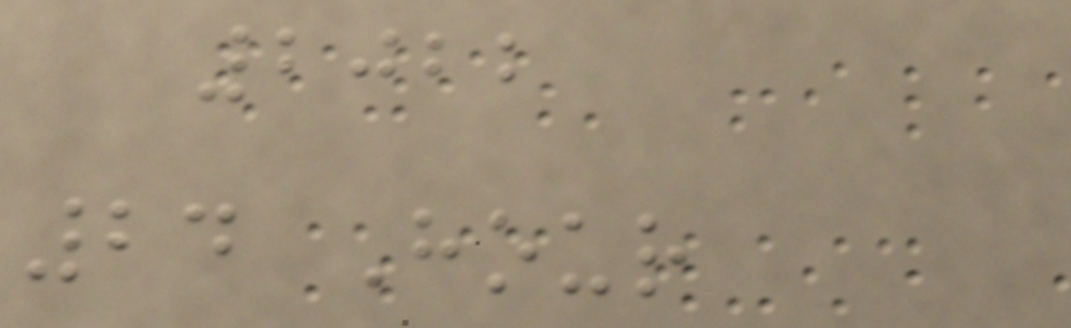2022
24 Hour
